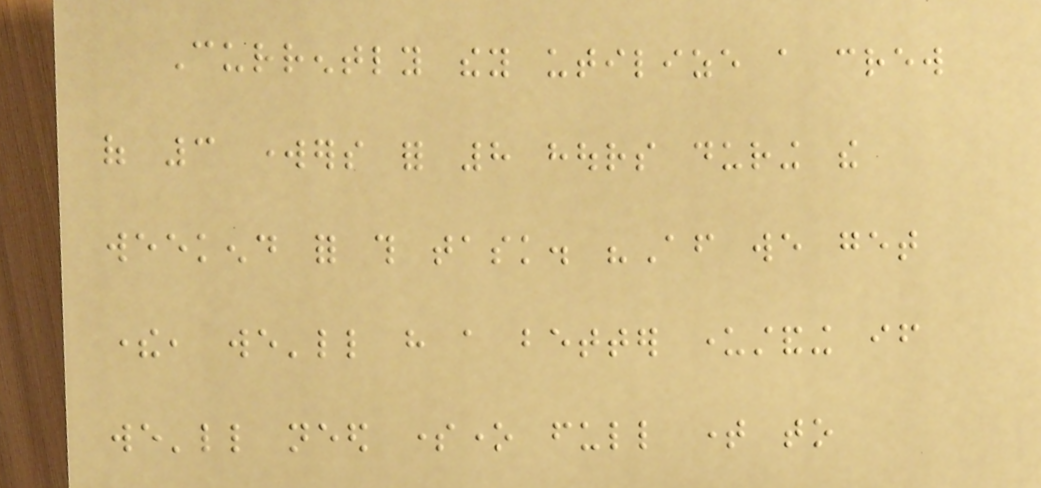Currently they utilize a crew
of 3 workers for 8 hours during the
weekend for this task. "After we get
there, we'll have a better understanding if
we'll need someone full time to
